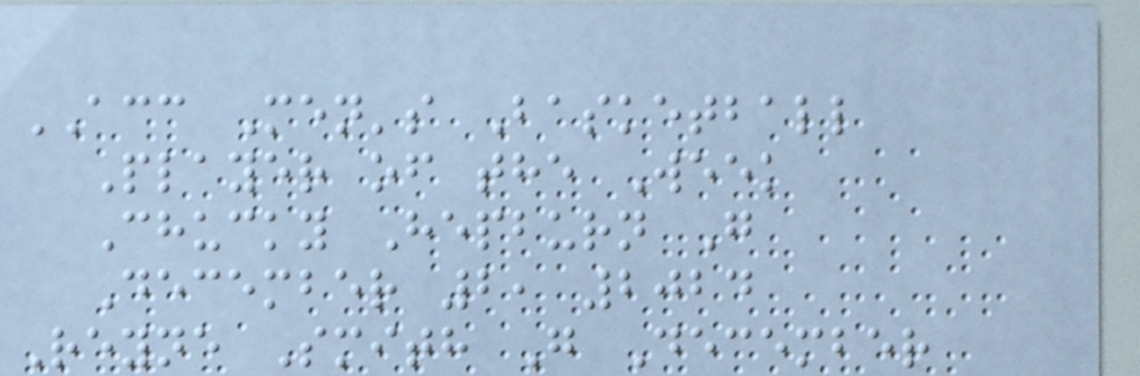ACC Men's Basketball
Player of the Week
Chucky Hepburn G
December 2, 2024
Reyne Smith G December
